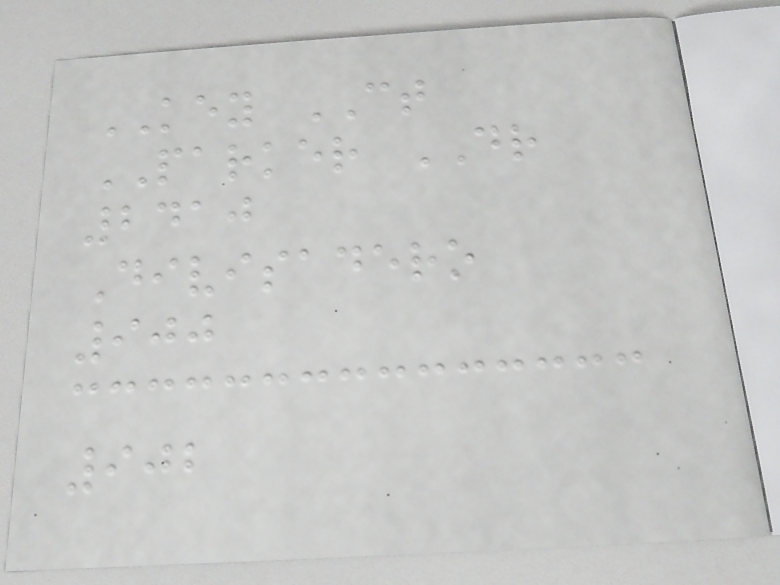KEY CT
PARKER DR
2410
Divisadero
900
902
